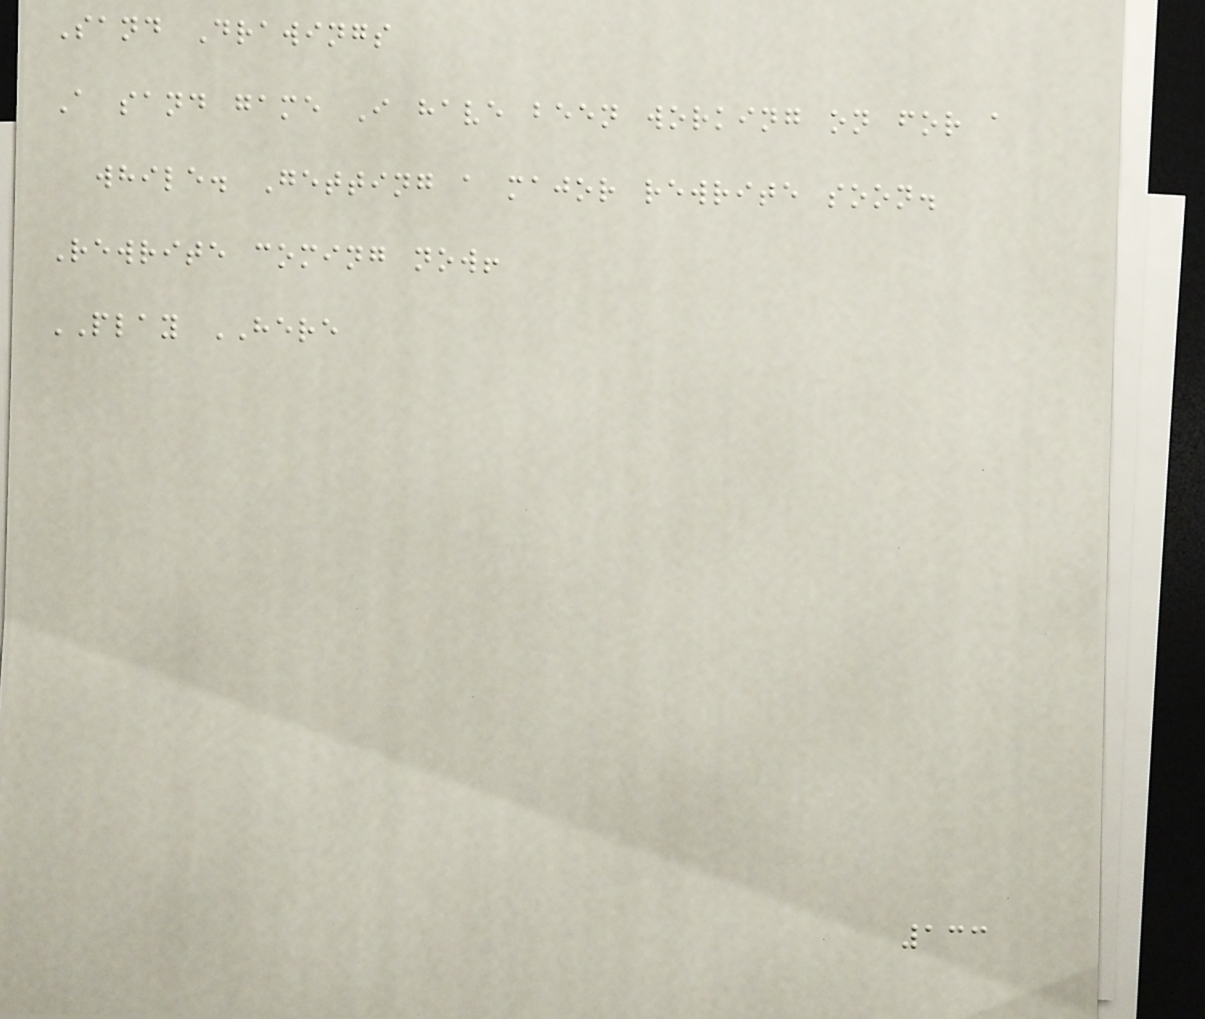Sand Drawings
A sand game I have been working on for a
while. Getting a major rewrite soon.
Rewrite coming now!
PLAY HERE
133
